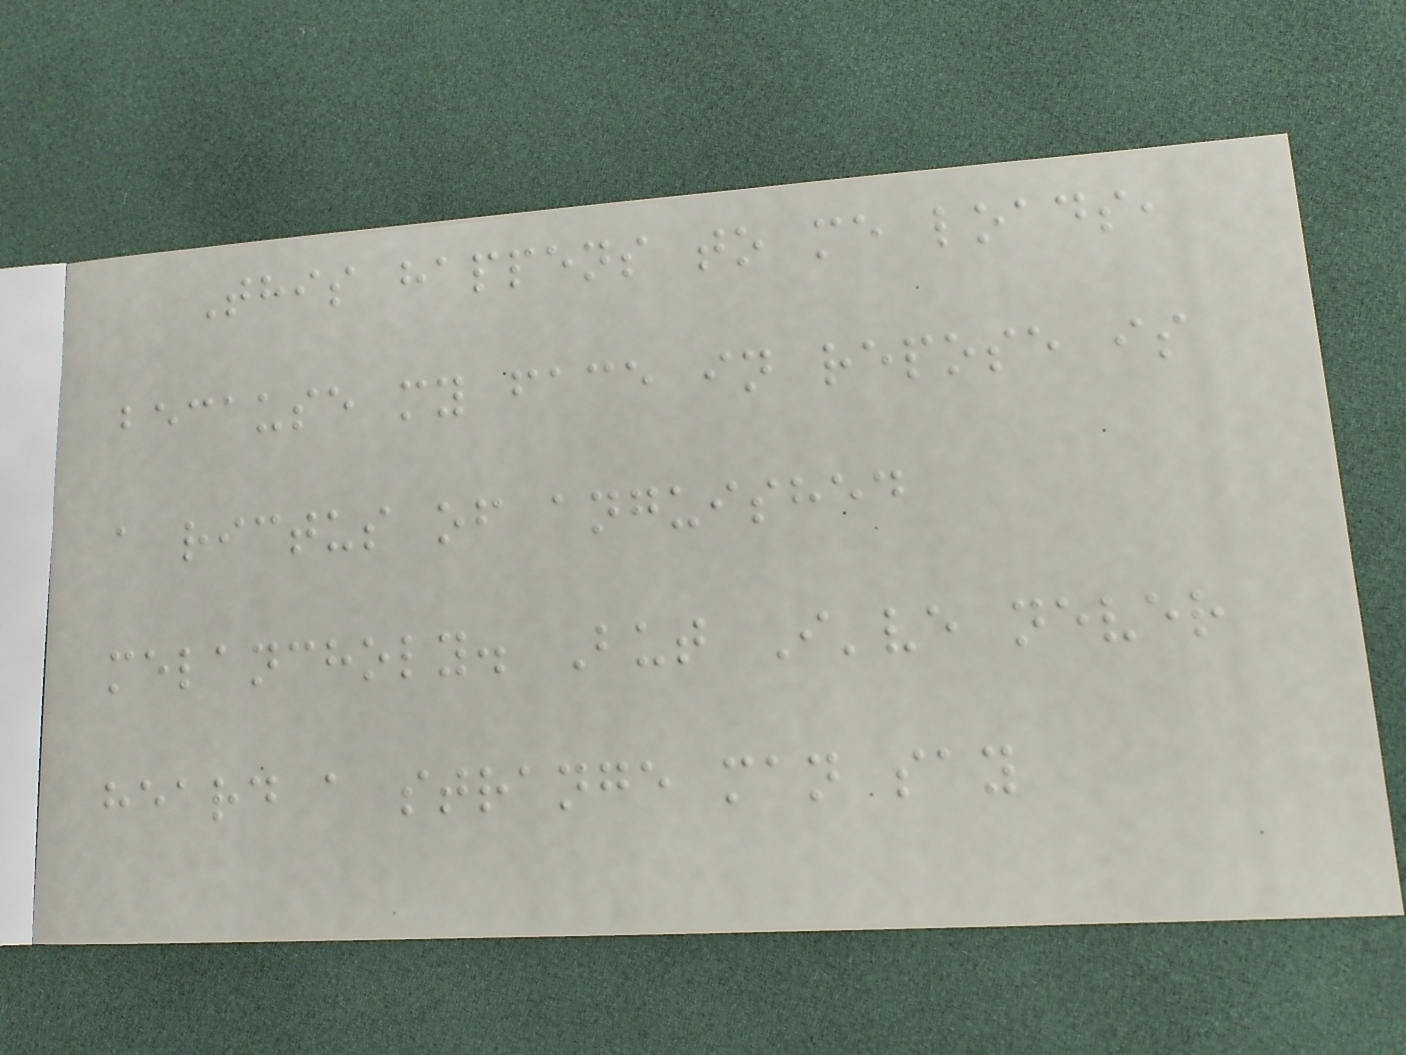This happens to me loads,
because my face in repose is
a rictus of anguished
melancholy. But I've never
heard a strange man say
